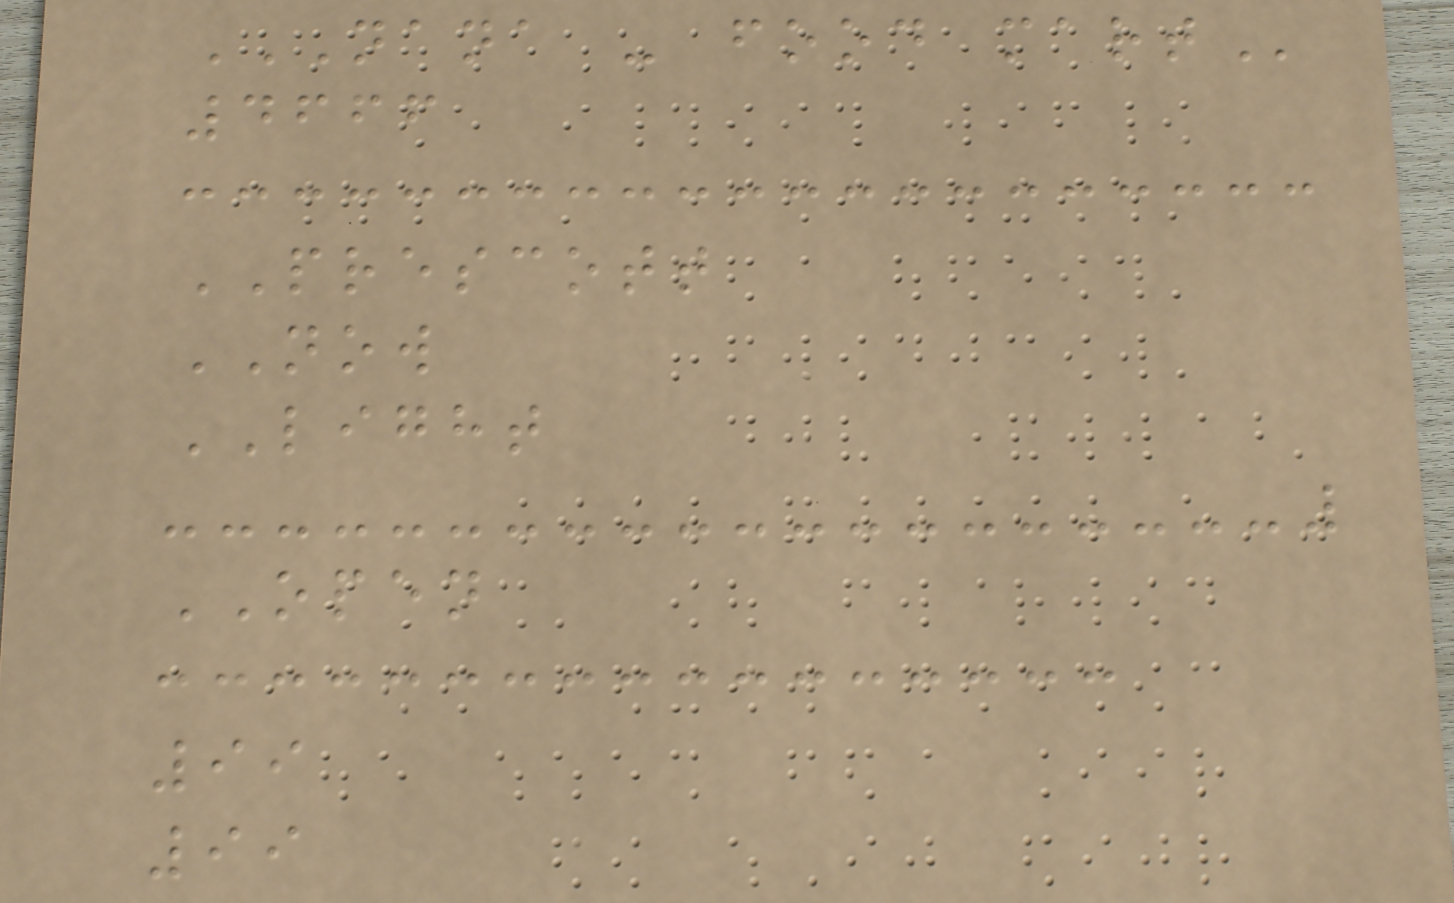NANA - FOOD MART
4666
PRESCOTT
NOW
LIGHT
OPEN
99
99
